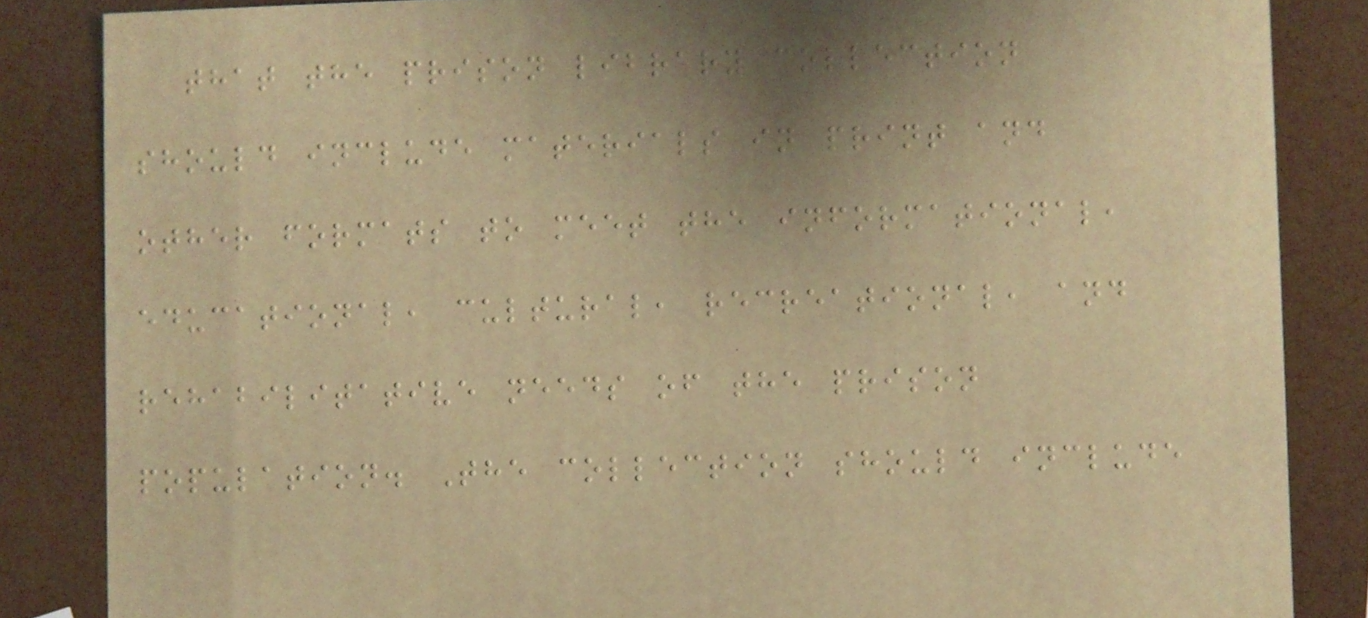that the prison library collection
should include materials in print and
other formats to meet the informational,
educational, cultural, recreational, and
rehabilitative needs of the prison
population. The collection should include
